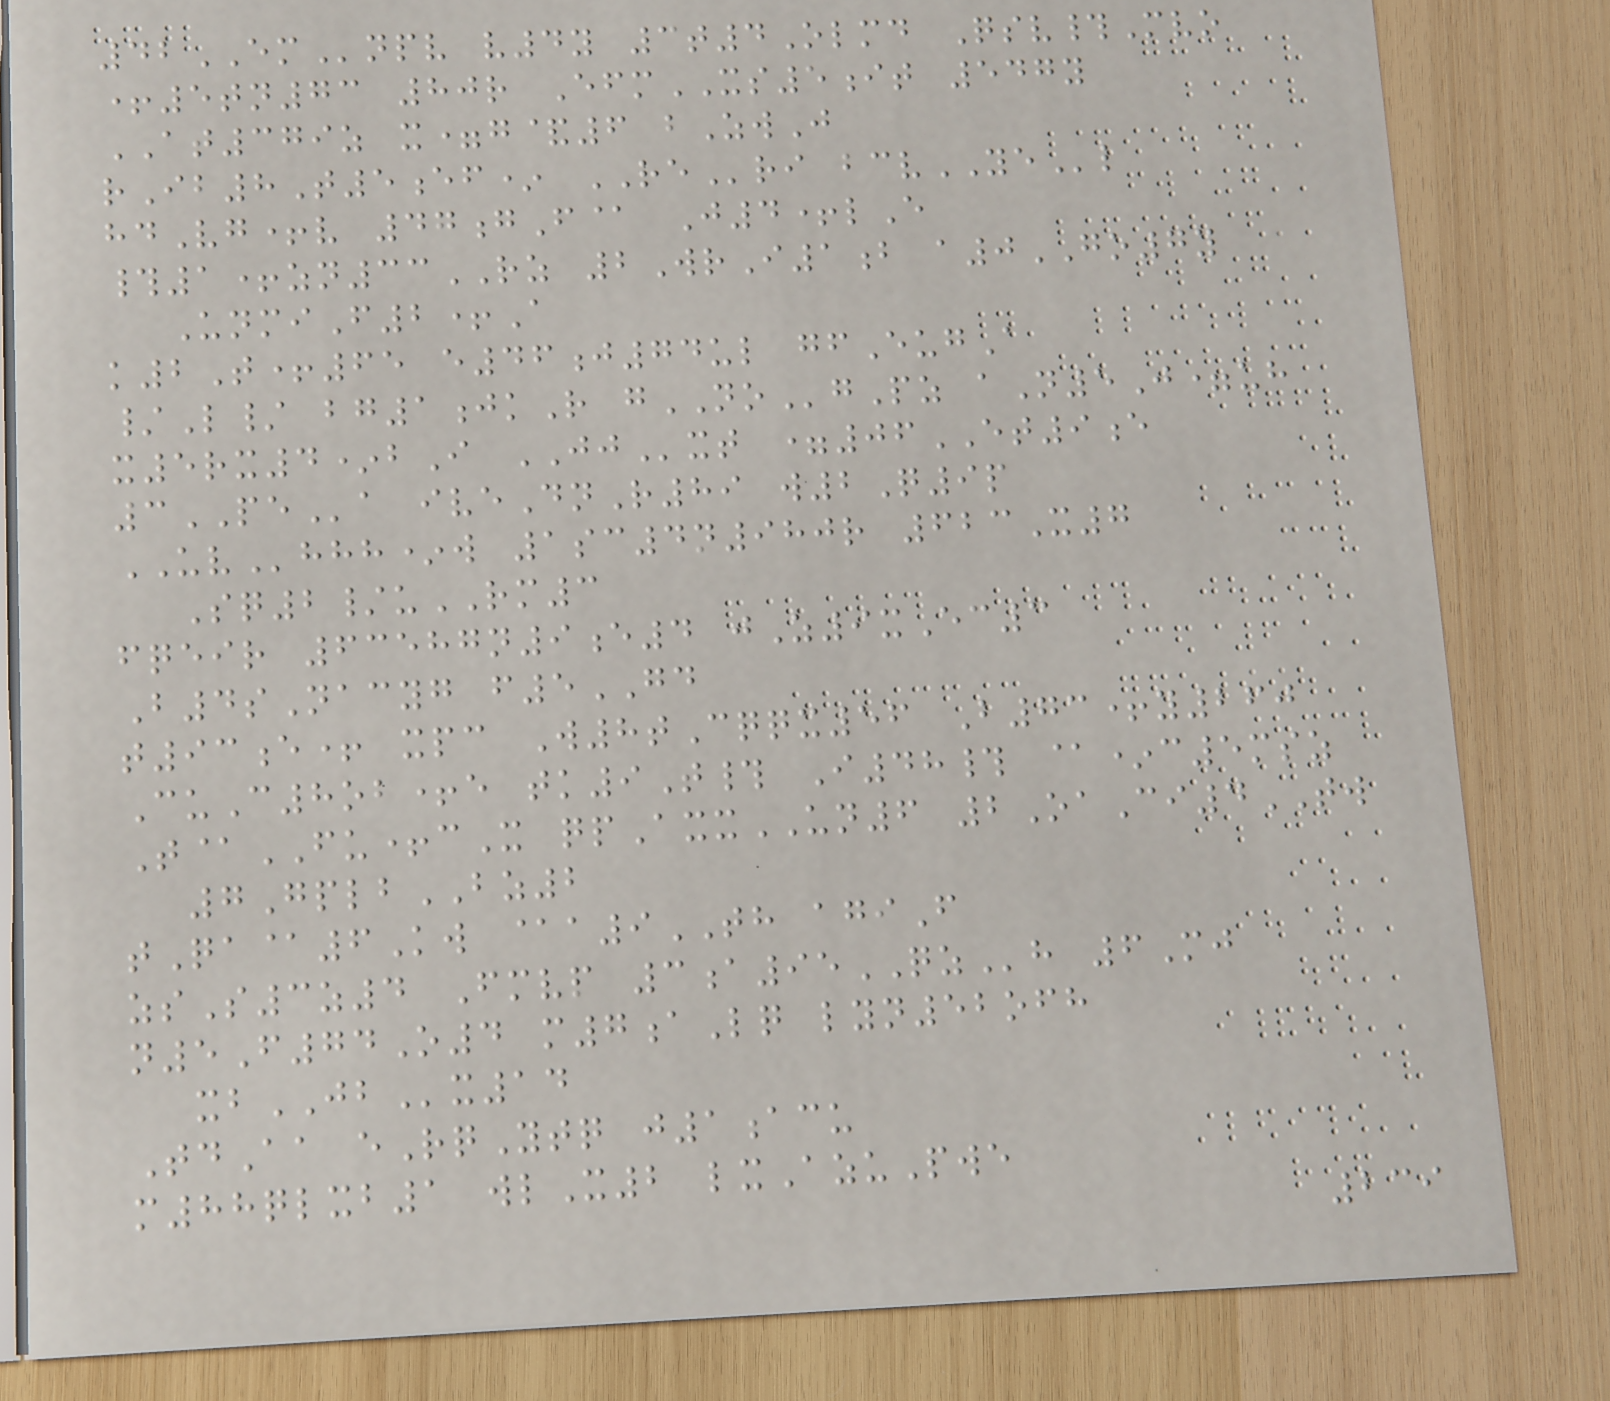42EMnpv v4y 3t4Olmd Qsv#Mvo
+5tn73 80r EfmXS5it 547y
AT379z x=g&6 bZwJ
rIb8T5ef* REri bcvYEl
hdVg+v 47gF@ J4+lE
#1+zn33RZ 2WrI1b a0GO7y
UnmiF2+A
k2T+65 e46j74ul gfEugA
/L/ bg1jkR gNOgPz aN5J=uh
x5rx4*bI JJxt =06ET9e
3PEa iveDnR89 w2Q9p
UVhhh*w 1sc4n980r 623X7
Sq2/uRM3
fqeir 63587n9e4 jZ9xEc3
B4sNacyg f5GD
t93e+ xpc W8tCqqx56 B73+y260
CuC8ob+e tk9T# I48# @*c5msz
T@FU+cX qpAxxUN6 2OaCi4TW
7GplbBZ2
tQa@6Kw @a9TH agiF
zsS3z4 Fmvp 3a95QZh 6Mj
n5F74O4 m7aLq lyn52ofh
xbJBx14
TdAa eRqYtq j1acu
m88qlxb1 wlX2 lxAzuPwe
239
